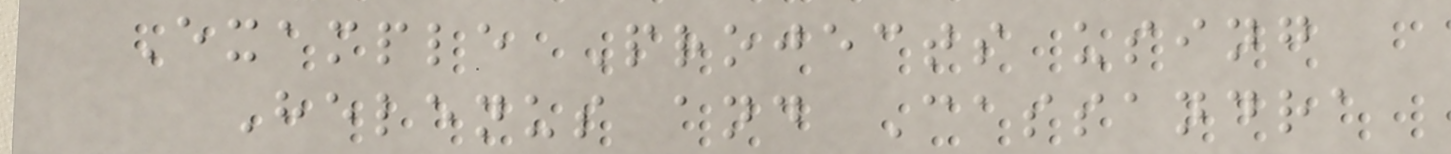Example Projects using
Helenus and Cassandra
